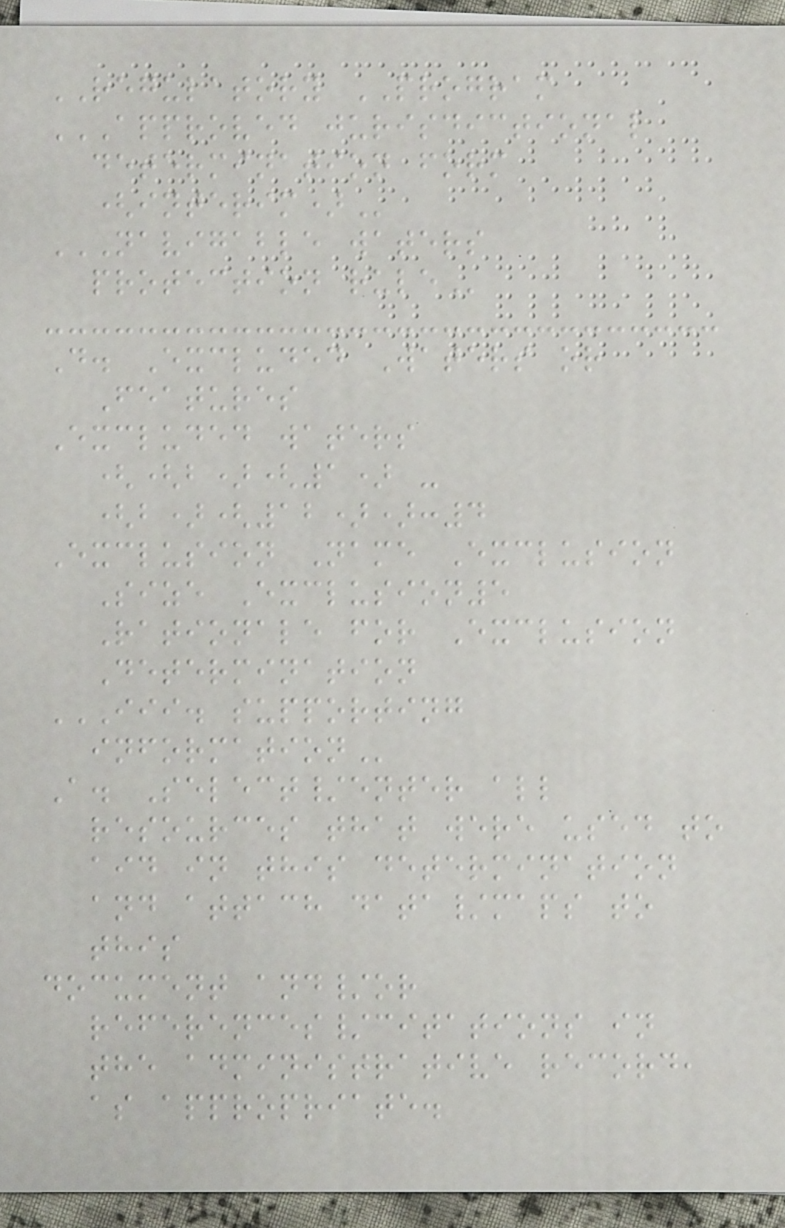REGULATORY PROGRAM
APPROVED JURISDICTIONAL
DETERMINATION FORM
(INTERIM)
NAVIGABLE WATERS
PROTECTION RULE
D. Excluded Waters or
Features
Excluded waters
((b)(1) -
(b)(12)):4
Exclusion Name Exclusion
Size Exclusion5
Rationale for Exclusion
Determination
III. SUPPORTING
INFORMATION
A. Select/enter all
resources that were used to
aid in this determination
and attach data/maps to
this
document and/or
references/citations in
the administrative record,
as appropriate.
